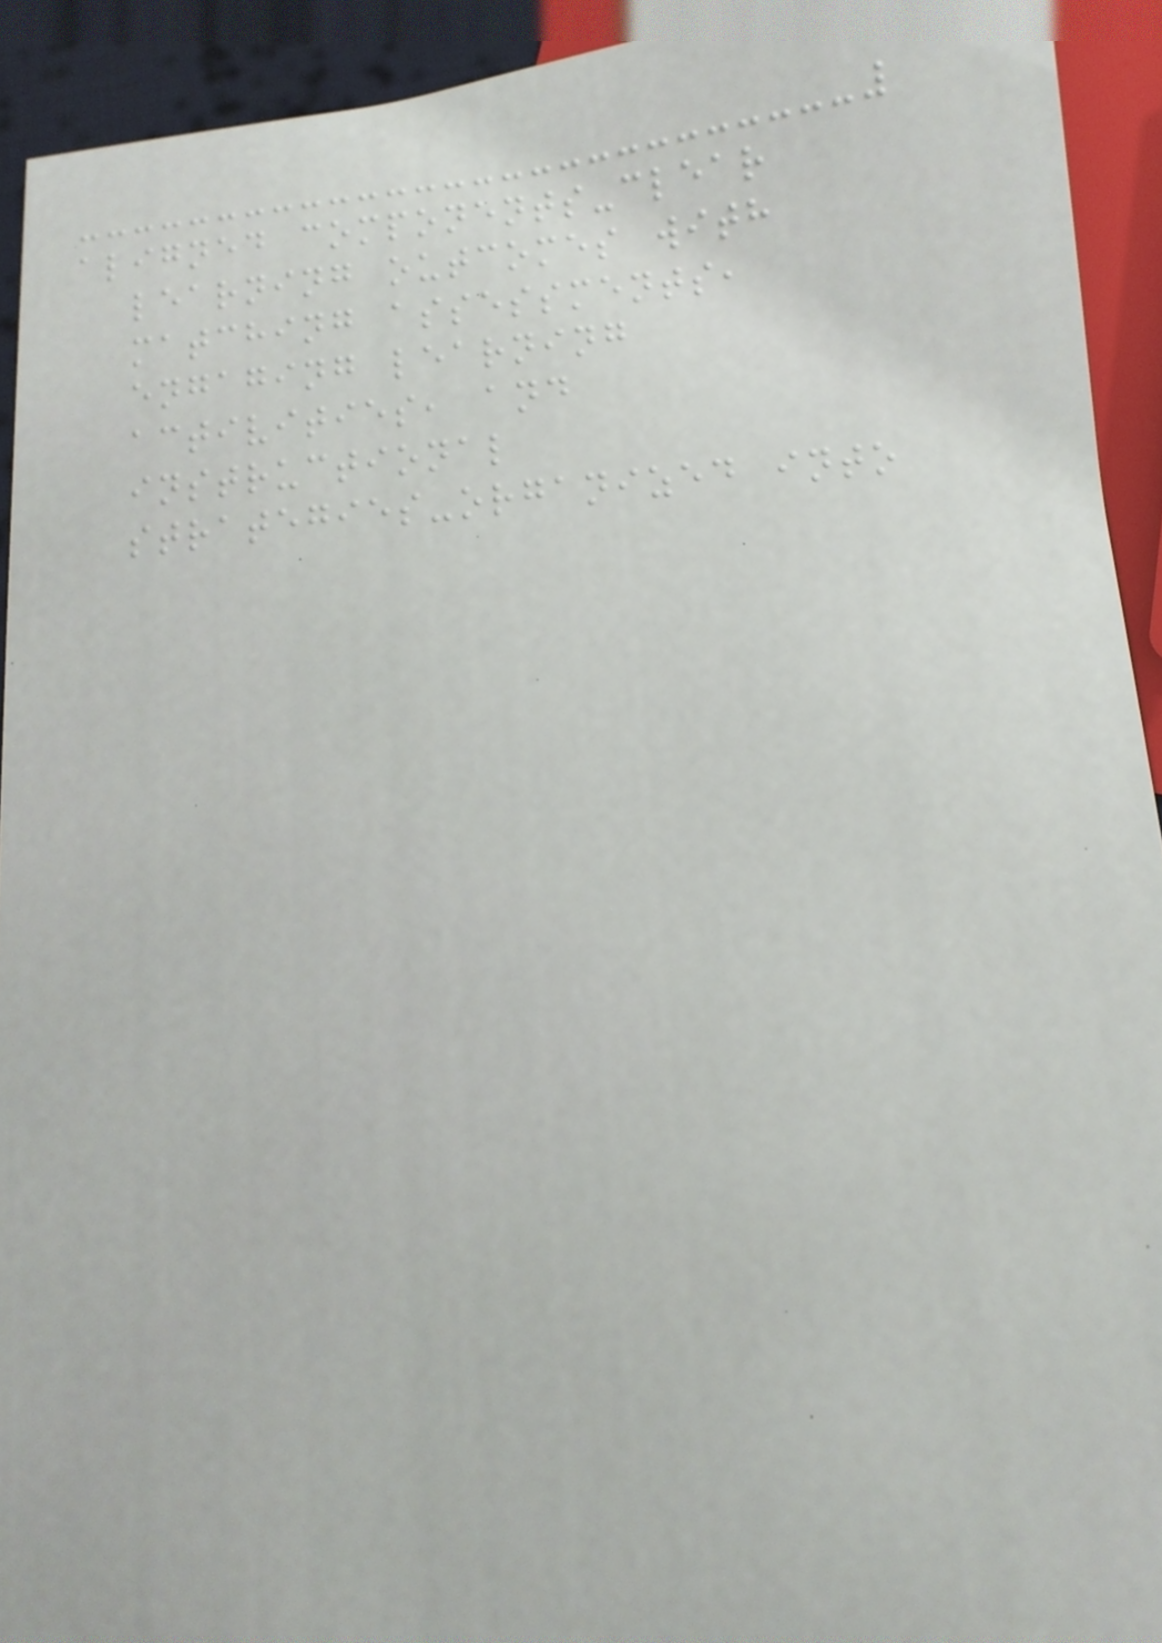aligned components-clear
learning outcomes with
matching assessments,
engaging learning
activities, and
instructional
strategies-organized into
